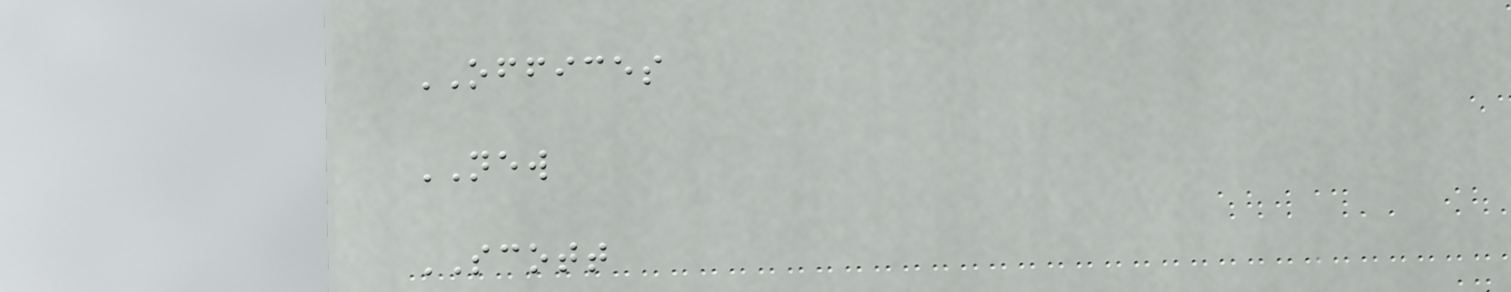OFFICES
NEW
SCOTT
